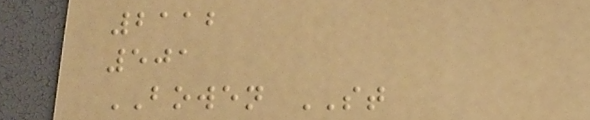2112
501
BOWEN ST
